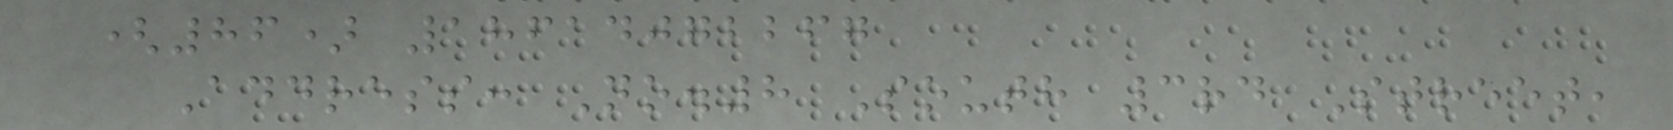(86) 18614072267
Address: No.8 South 3rd Street,
